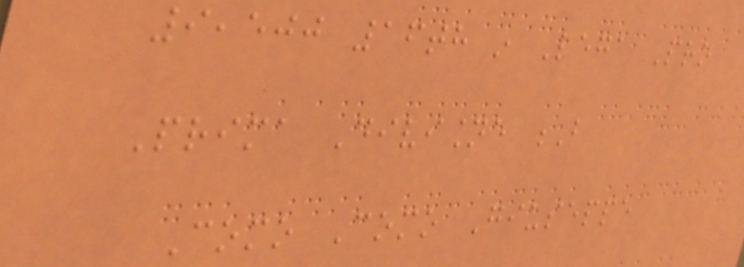9,500 16th in Lega Pro
Prima Divisione B
Como Como Giuseppe
